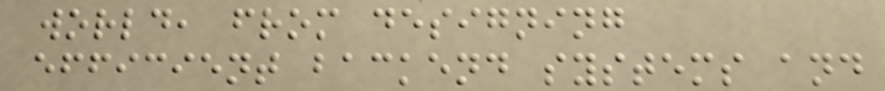world, from designing
efficient backend systems and
